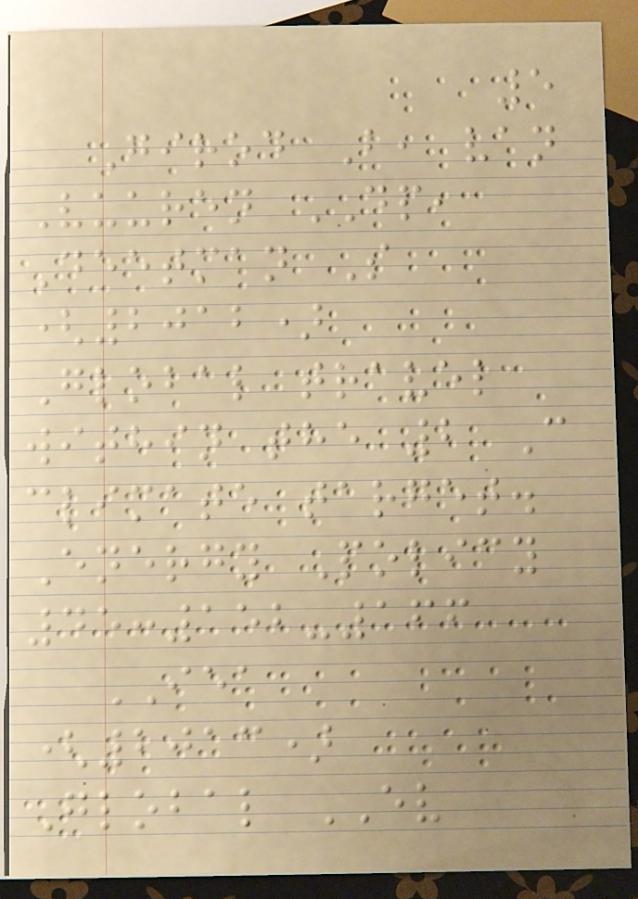5
Girod B, van
Vuuren DP,
Deetman S
(2012)
Global travel
within the 2 C
climate target.
Energy Policy
45:152-166
IEA
(2013)
Global EV
